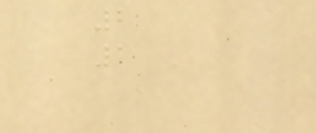2
1
